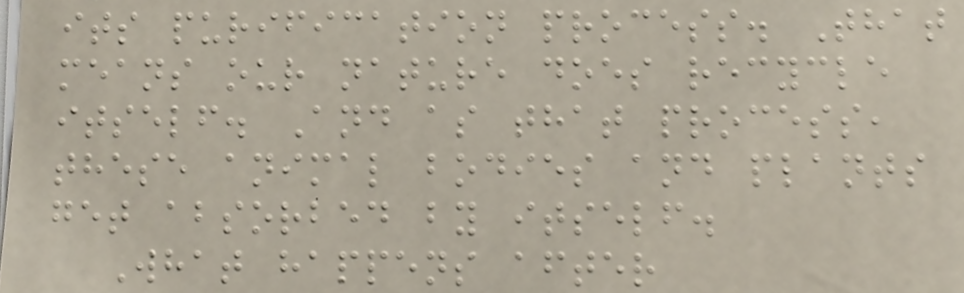its purification process. That
means our nature does recycle
itself. And as that process,
these animal bodies and plants
get absorbed by itself.
What happens after
